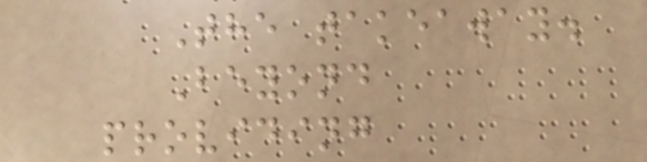The takeaway.
Beyond
providing
